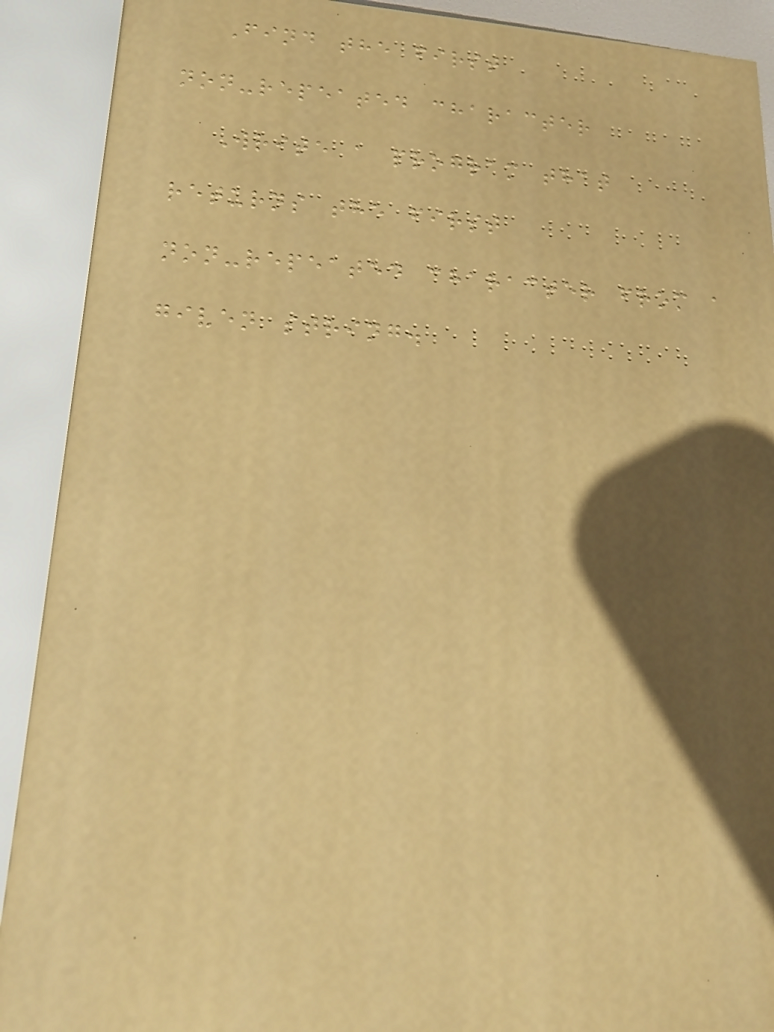Find the first
non-repeated character
Write a program that
returns the first
non-repeated character from a
given string.
